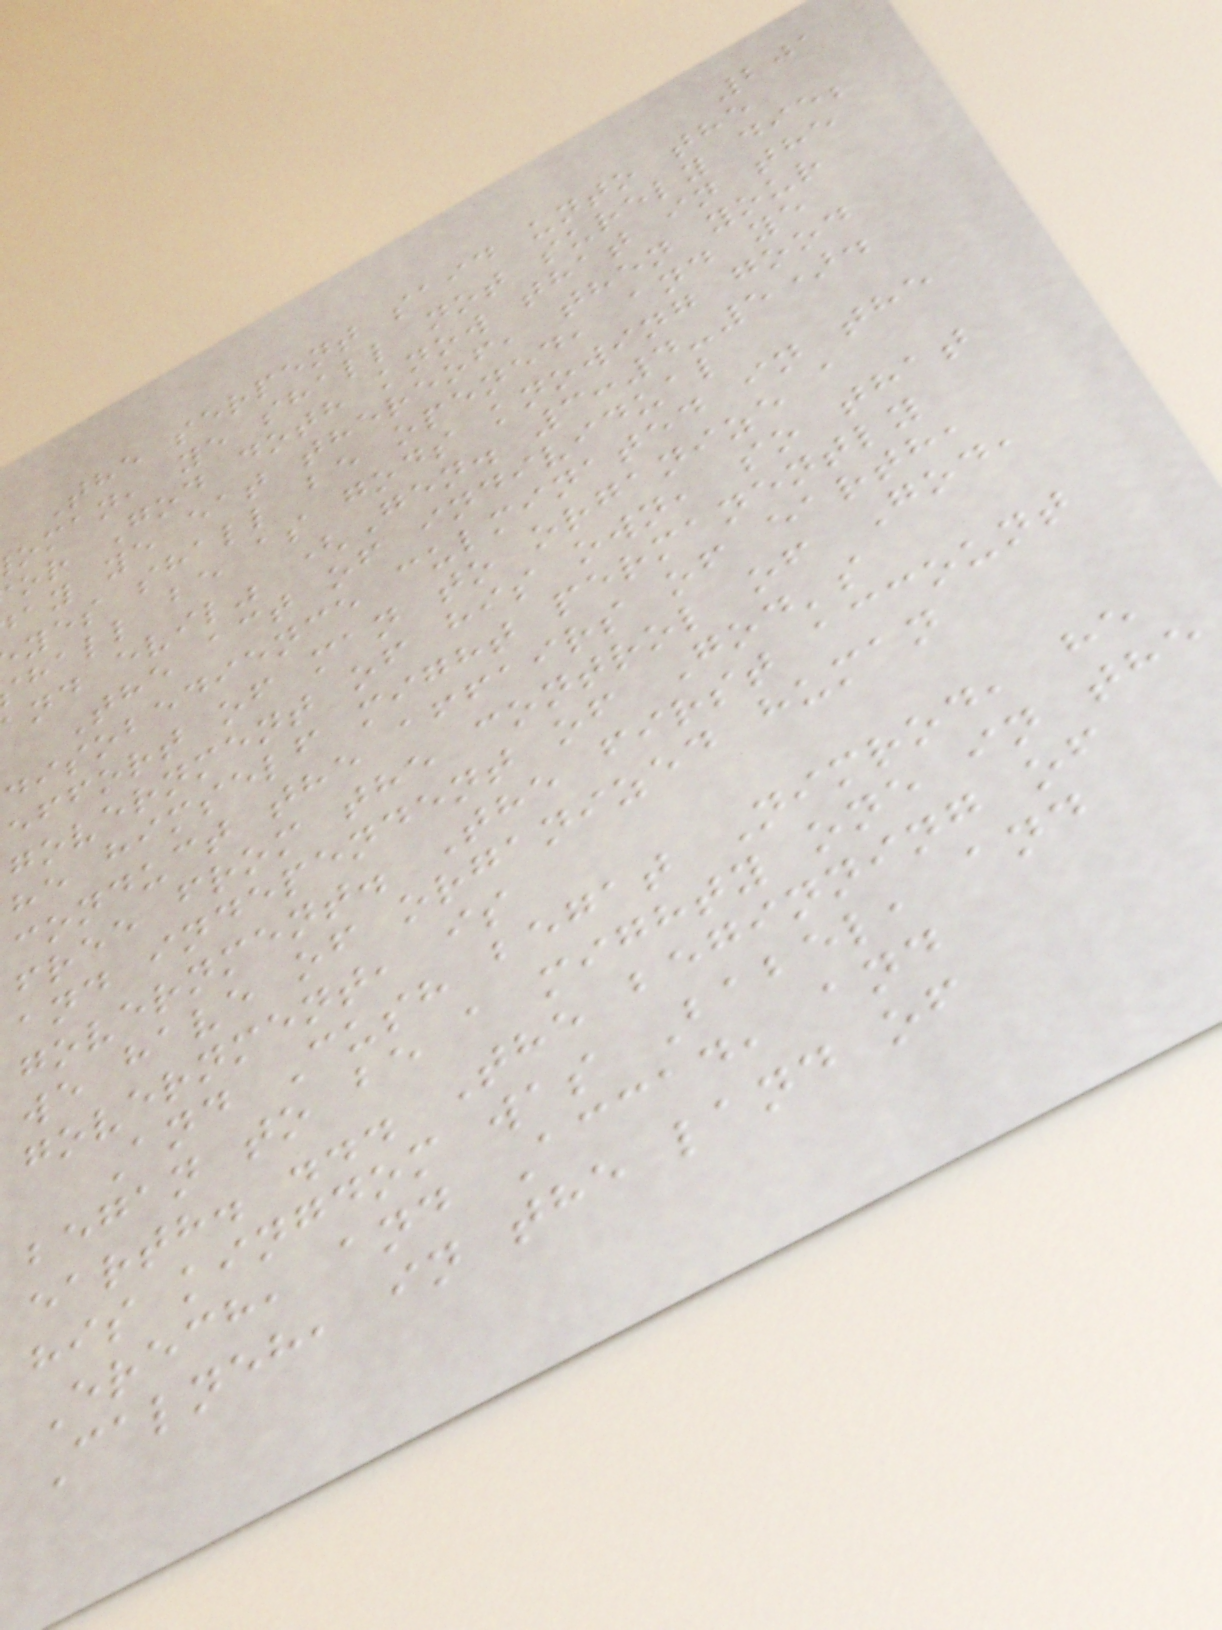201
The serpent said unto the
oman, ye shall not surely die;
or God doth know that in the
ay ye eat thereof, then your
yes shall be opened, and ye
hall be as gods knowing good
and evil" (Gen. 3:4-5).
The act of individual
disobedience culminated in the
effort of man to organize a
government of his own, so that
he himself might permanently
conduct the affairs of earth,
free from the control of God,
and independent of God's
government. The first account
we have of organized human
government, is
And Cush begat Nimrod, he
began to be a mighty one in the
earth. ... The beginning of
his kingdom was Babel, and
Erech, and Accad, and
Calneh, in the land of
